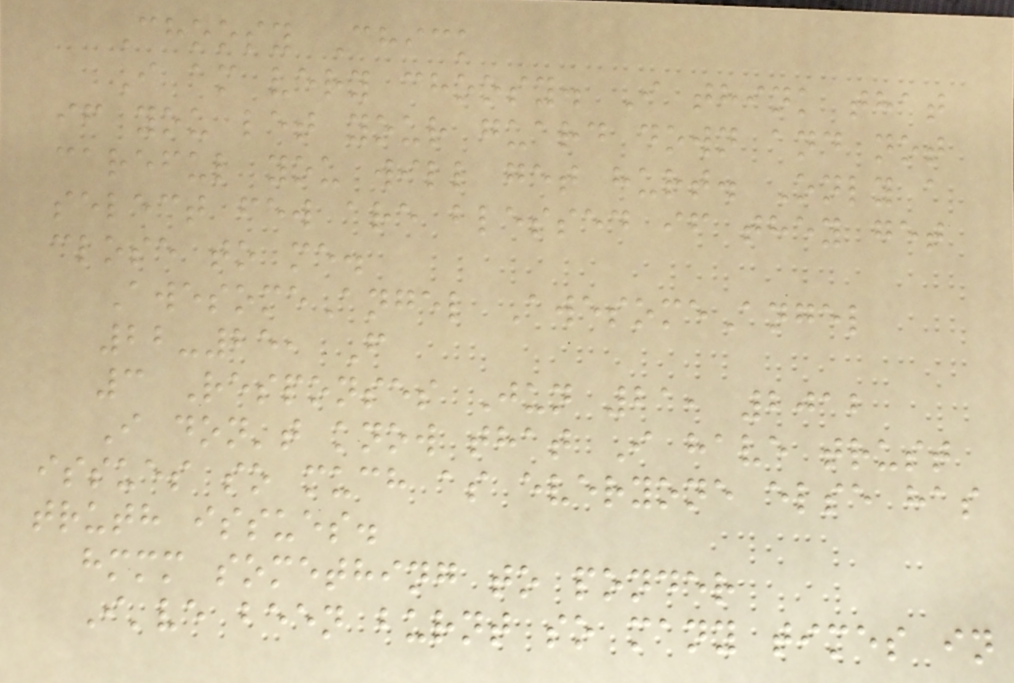Choosy Chick
I am very choosy. I think that
if you let your guard down and not
careful you will get hurt. Only a
select few are blessed if they get
close to me.
AwesomeAngel AwesomeAngel
22-25, F
3 Responses Jun 21, 2012
I don't know that I have trust
issues so much as everyone else has
truth issues.
hmmm something to ponder
I've been burnt so many times in
